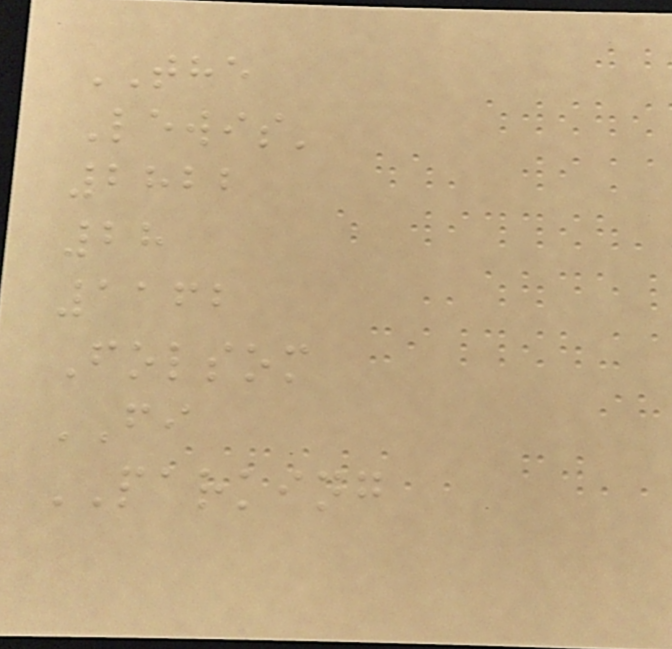THE
Lewis'
2822
28
1162
Folsom
FI
PARKING
